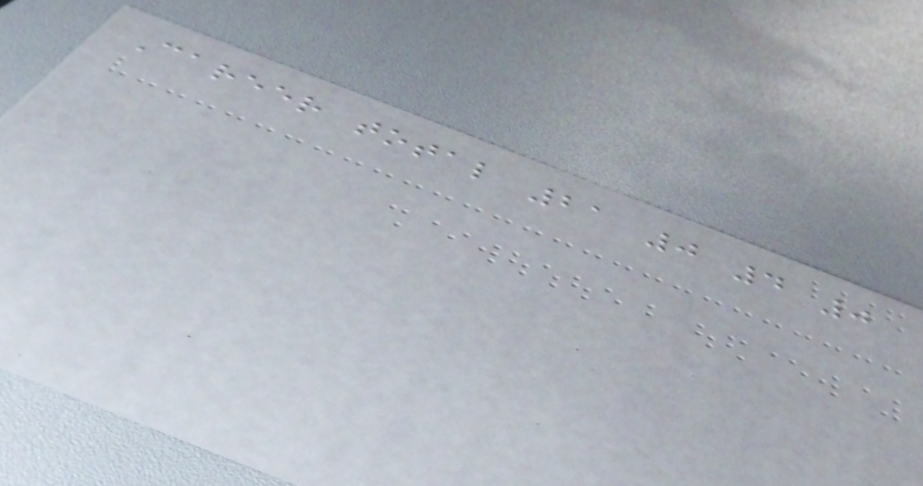Career total 21 0 4 0
